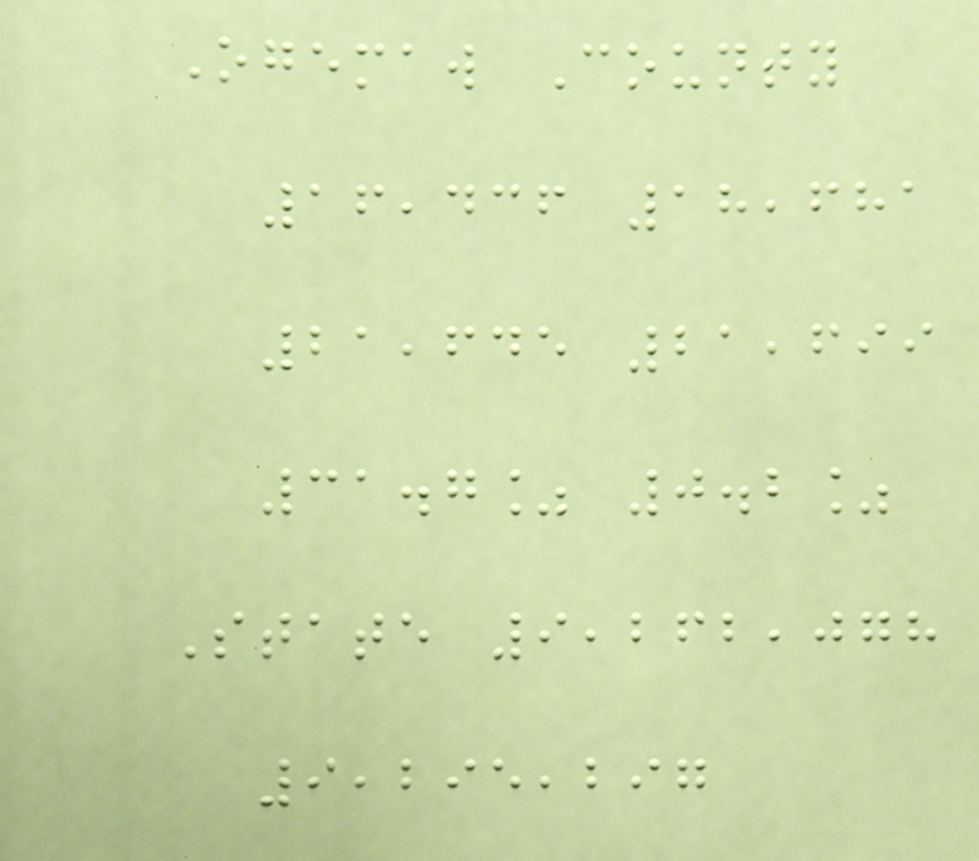Ogemaw County
16,436 18,681
21,645 21,699
31.7% 0.2%
State 9,262,078
9,295,297
